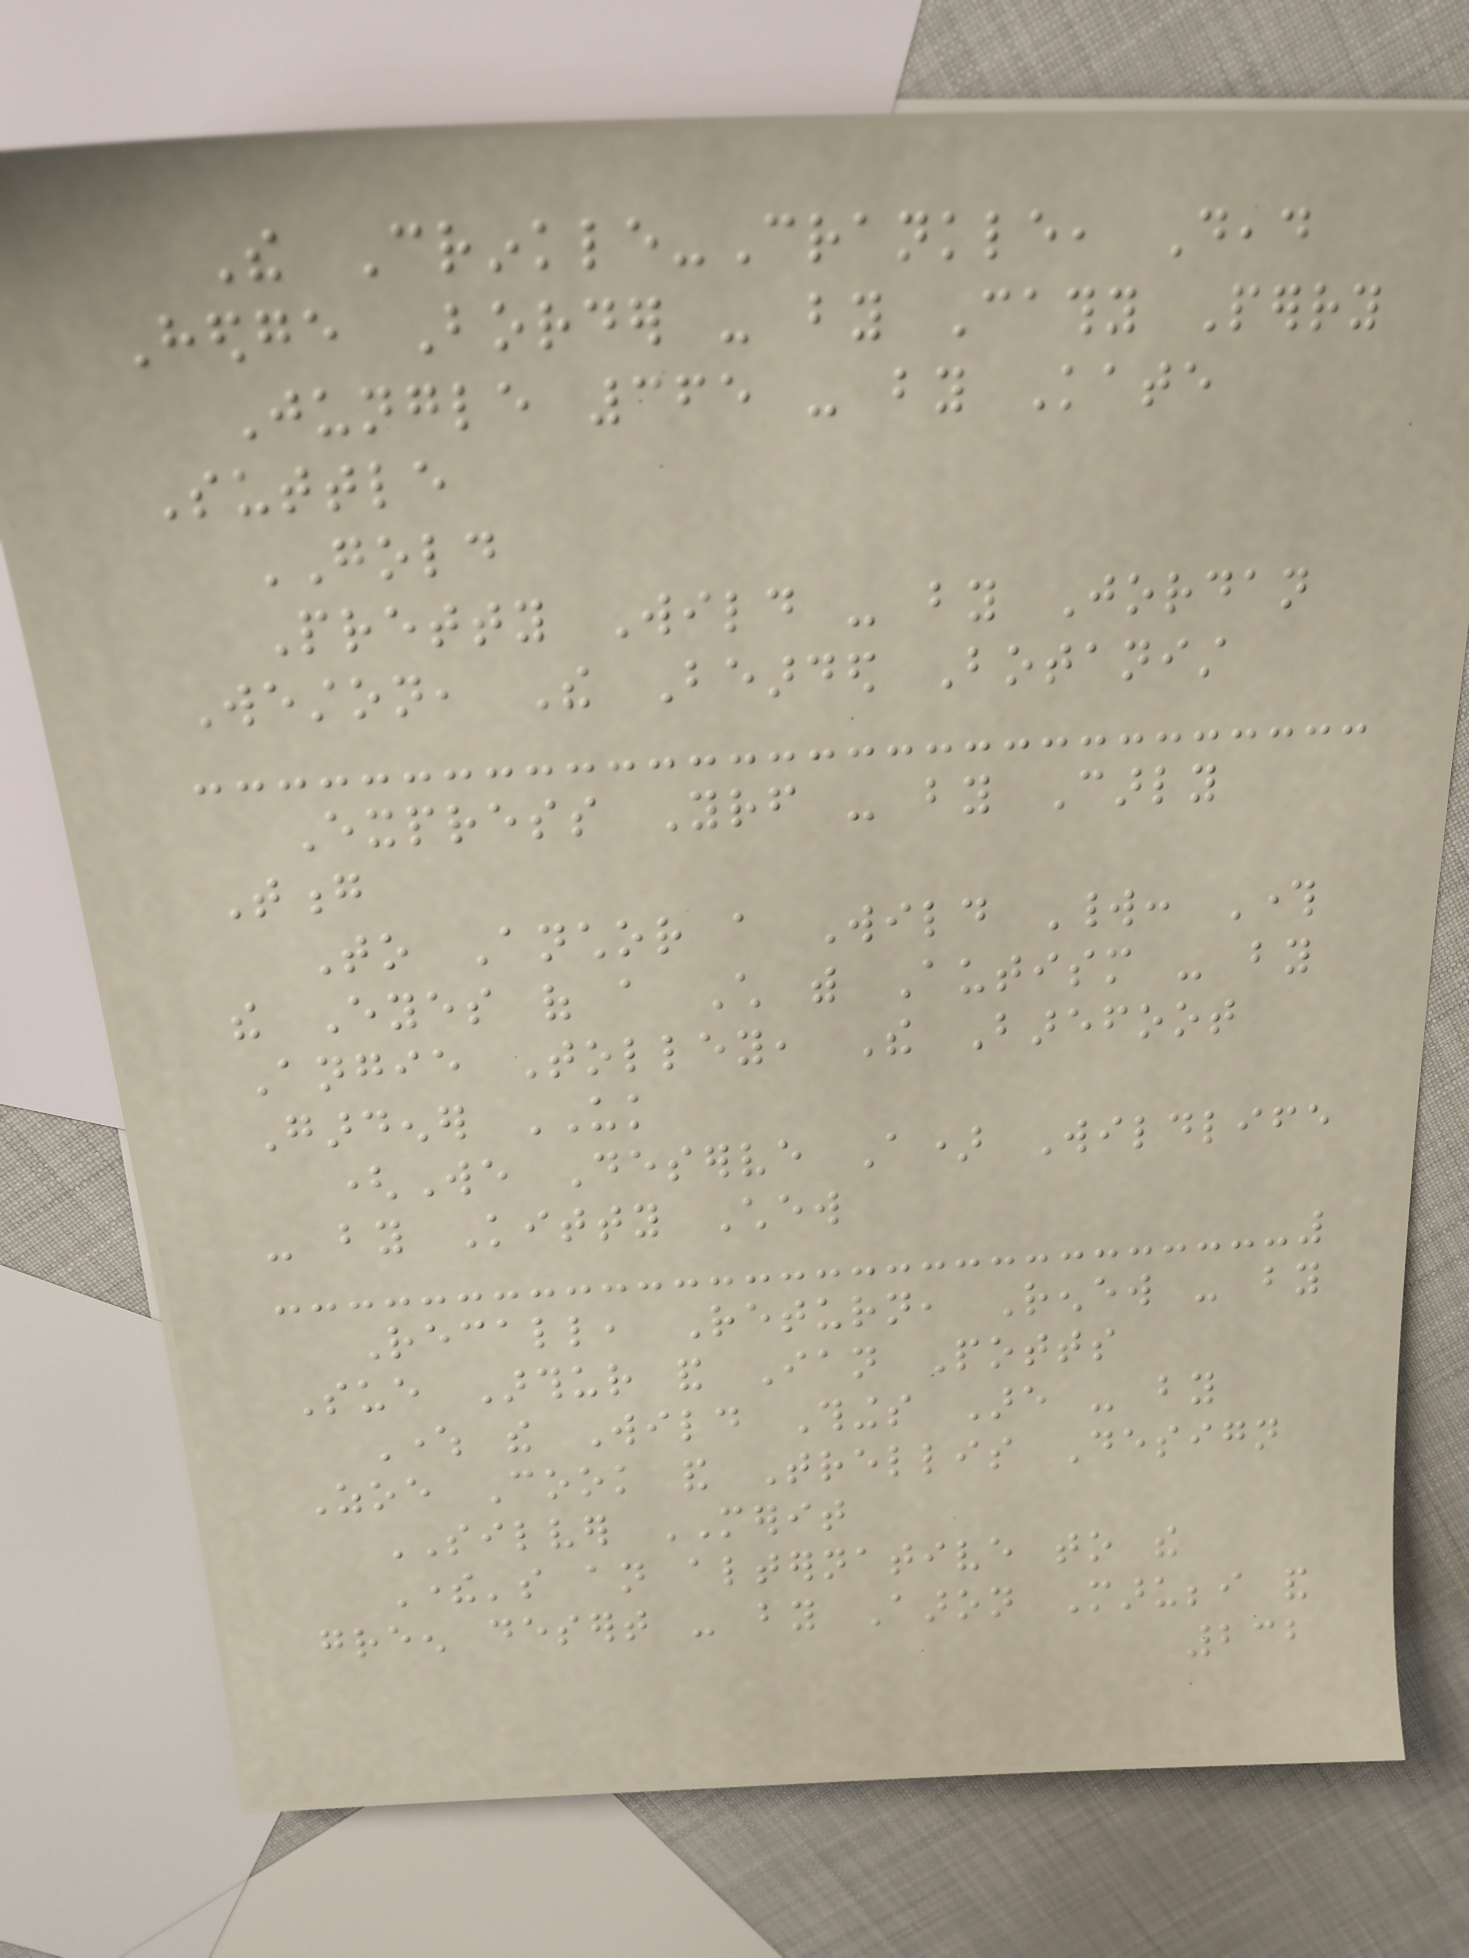The Crinkle-Crankle, Dead
Hedge Border - by Cathy Perry
Jungle 365 - by Kate
Suttle
GOLD
Pretty Wild - by Jordan
Weston, The Bearded Botanist
Express Yourself - by Carly
Tong
To Anchor a Wild World: Through
the Eyes of a Child with Autism - by
Angie Tolley, The Barefoot
Gardener UK
(We Deserve A) Wildlife
- by Kitty Chew
Recall, Return, Renew - by
Sue Arthur and Ian Potts
Where the Wild Things Are - by
Zoe Cook and Trellis Design
SILVER MERIT
There's an alternative to the
green desert - by Aaron Marubbi and
232
